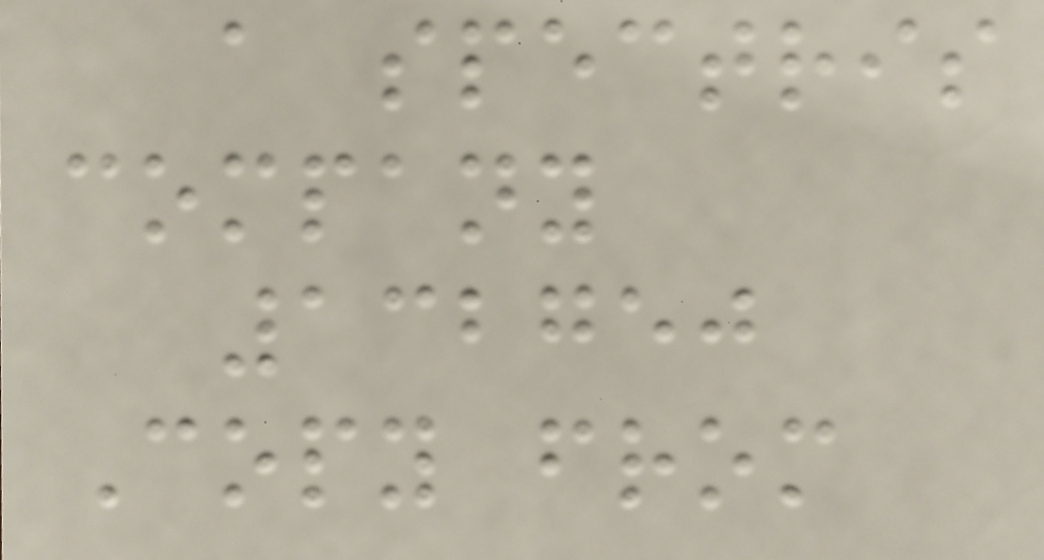a spectris
company
132750
Copy from
